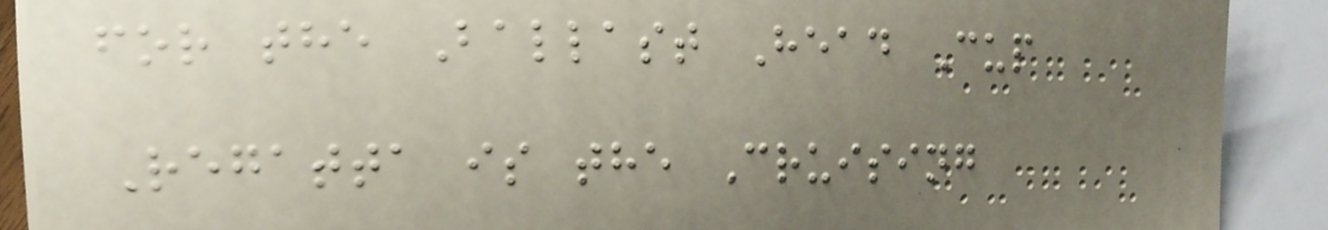for the Ballast Head Cup
Regatta is the Cruising
